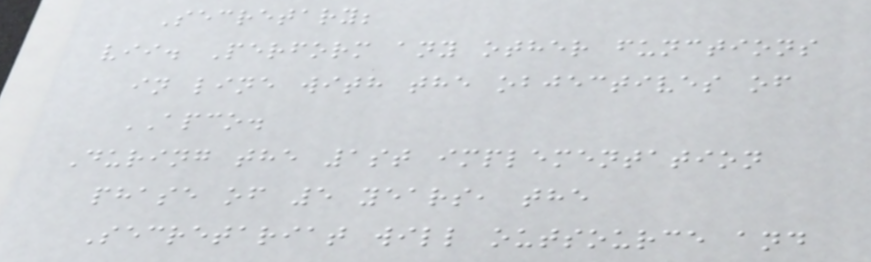Secretary;
vii. Perform any other functions
in line with the objectives of
APCO.
During the 1st implementation
phase of 5 years, the
Secretariat will outsource and
